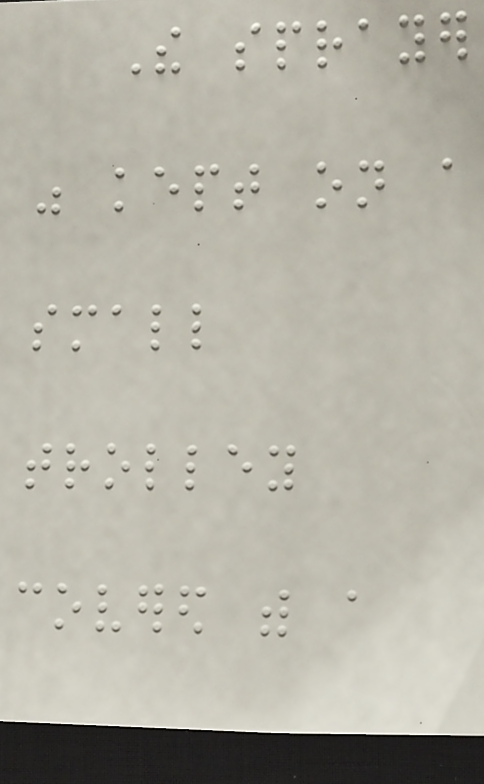The sprayer
was kept on a
small
trolley
covered with a
